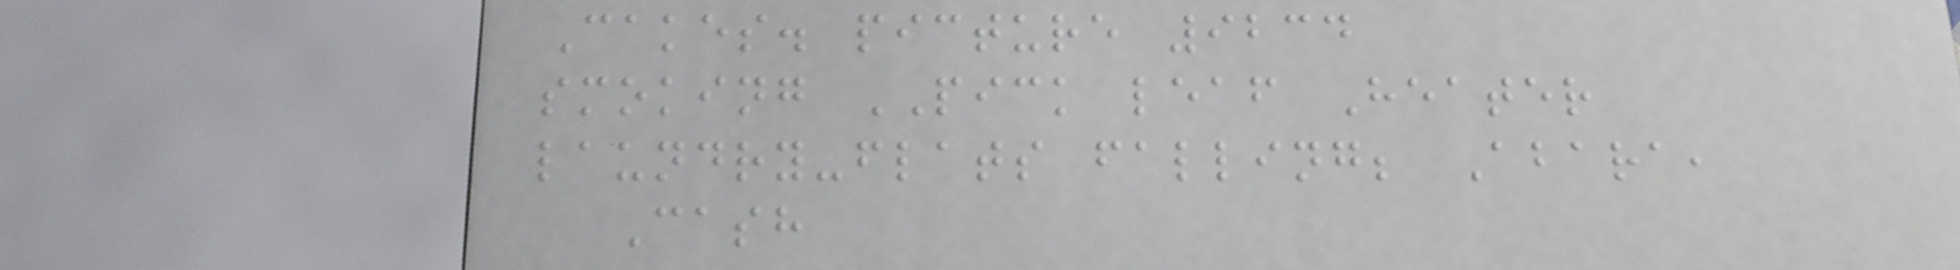Cakes. picture 9234
smoking PICK leaf Heater
laundry-flats falling; Abara,
Cash
